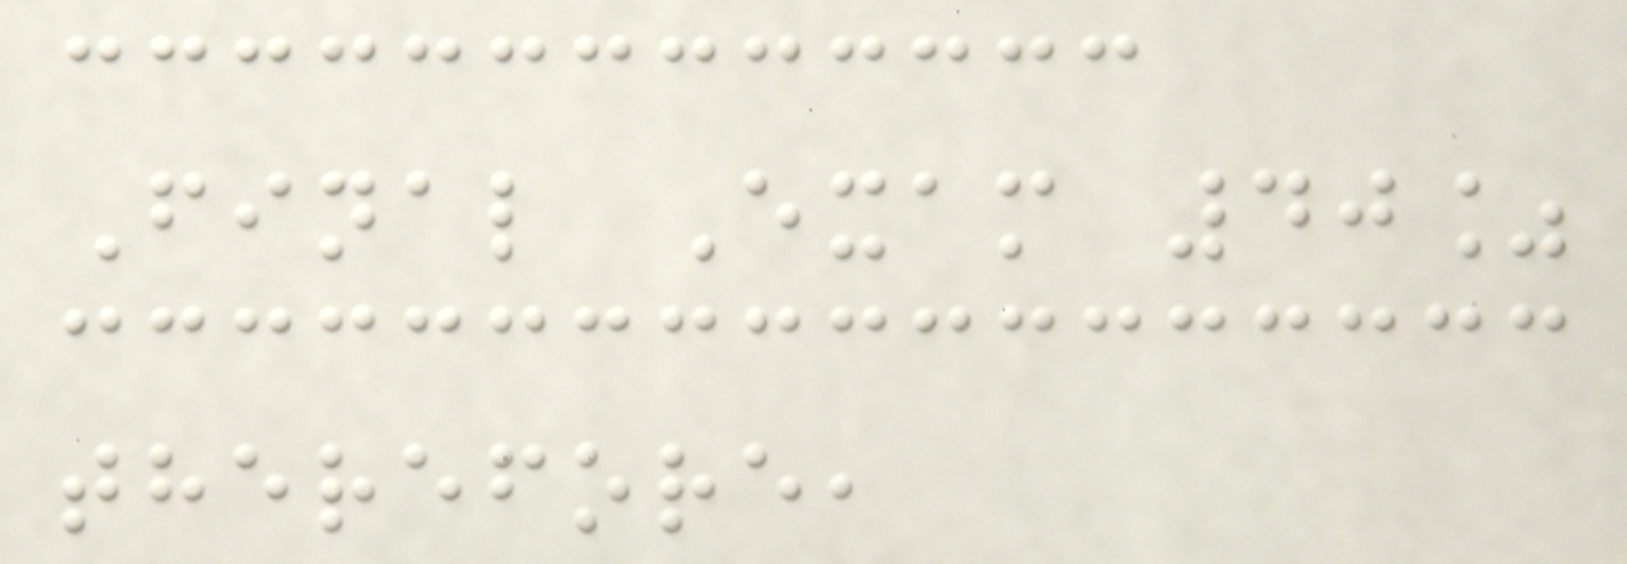Final Exam 40%
therefore,
